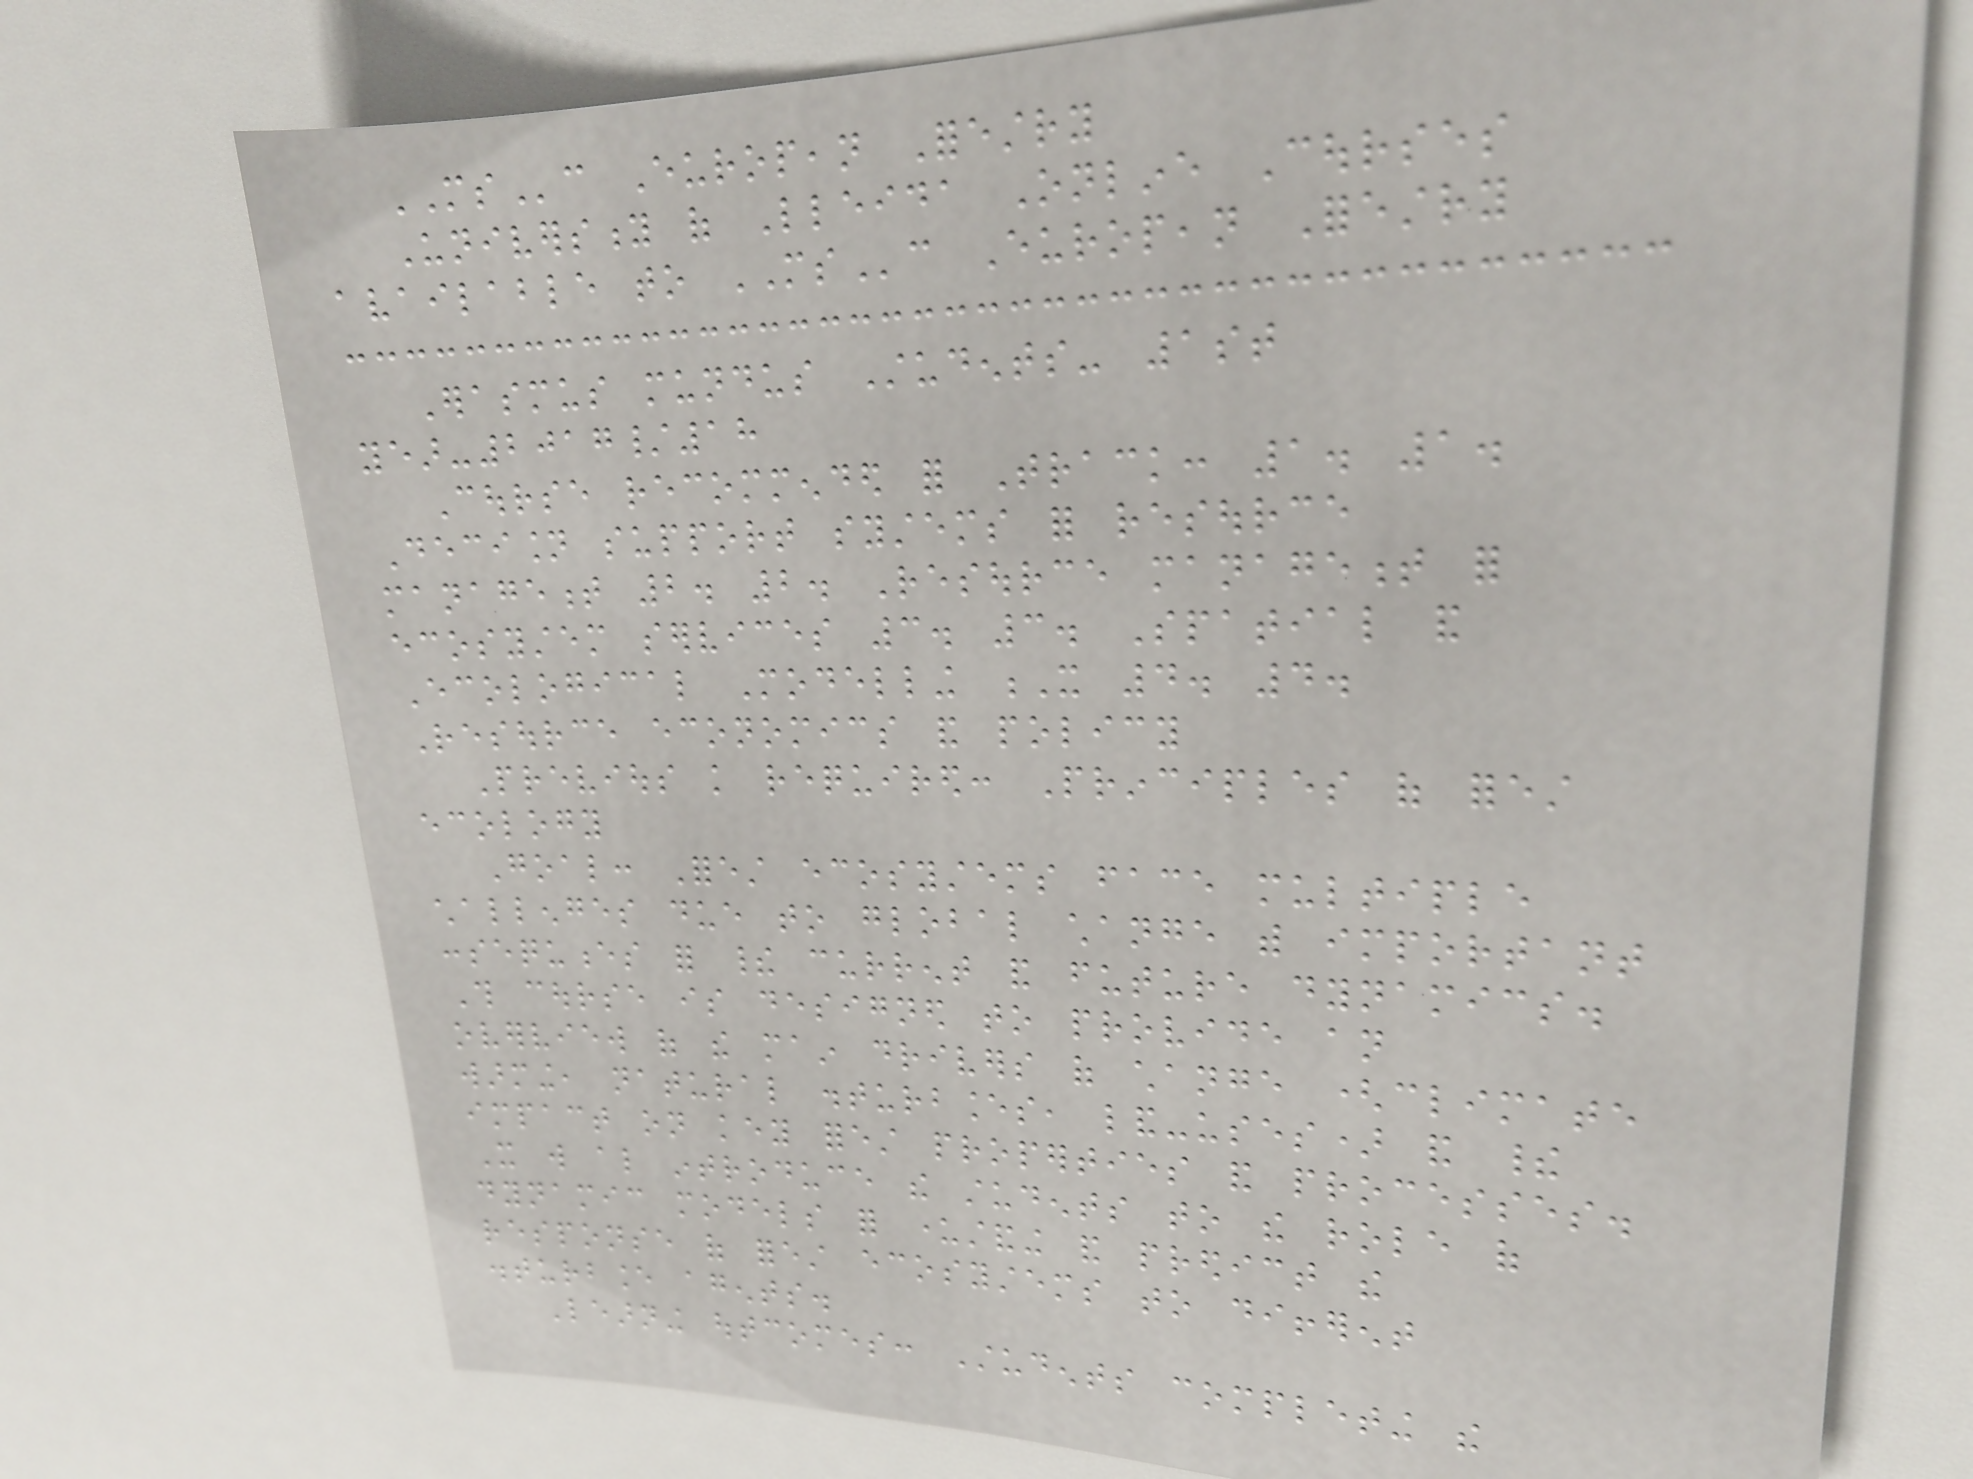MSc European Forestry
University of Lleida Online Courses
available to MSc European Forestry
Erasmus mundus Students- 1st
year-2017/18
Course recommended for Track: 1. 1.
Decision support systems for resource
management 2. 2. Resource management for
ecosystem services 3. 3. Spatial and
Ecological Modelling X 4. 4.
Resource economics and policy
Previous knowledge required: Principles of forest
ecology
Goal: Forest ecosystems face multiple
challenges due to global change with important
consequences for their current and future dynamics.
This course is designed to provide an
overview of the main drivers of change (climate
warming, natural disturbances, land-uses) and their
impact on key forest properties and processes.
It will also introduce the students to the role of
dynamic models for understanding and predict the
response of forest ecosystems to different
disturbance agents.
Learning outcomes: Students completing the
